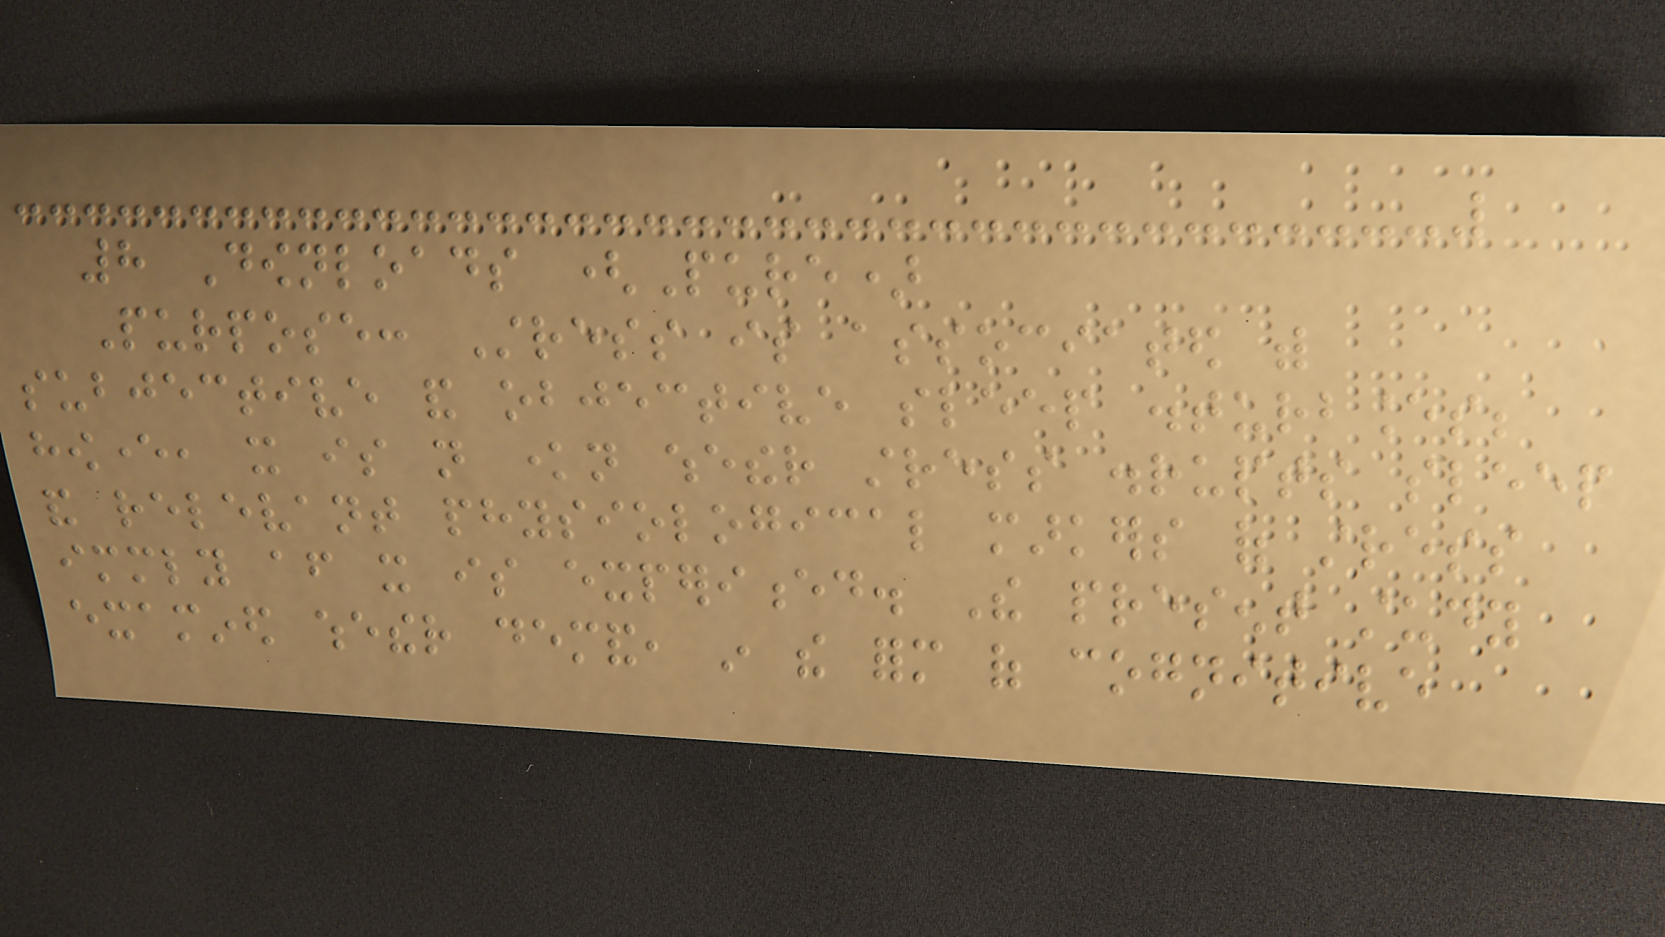8 Downloads (Pure)
Purpose: Stress is associated with
subjective and objective sleep disturbances;
however, it is not known whether stress disrupts sleep
and relevant physiological markers of stress
immediately after it is experienced. The present study
examined whether demand, in the form of cognitive
